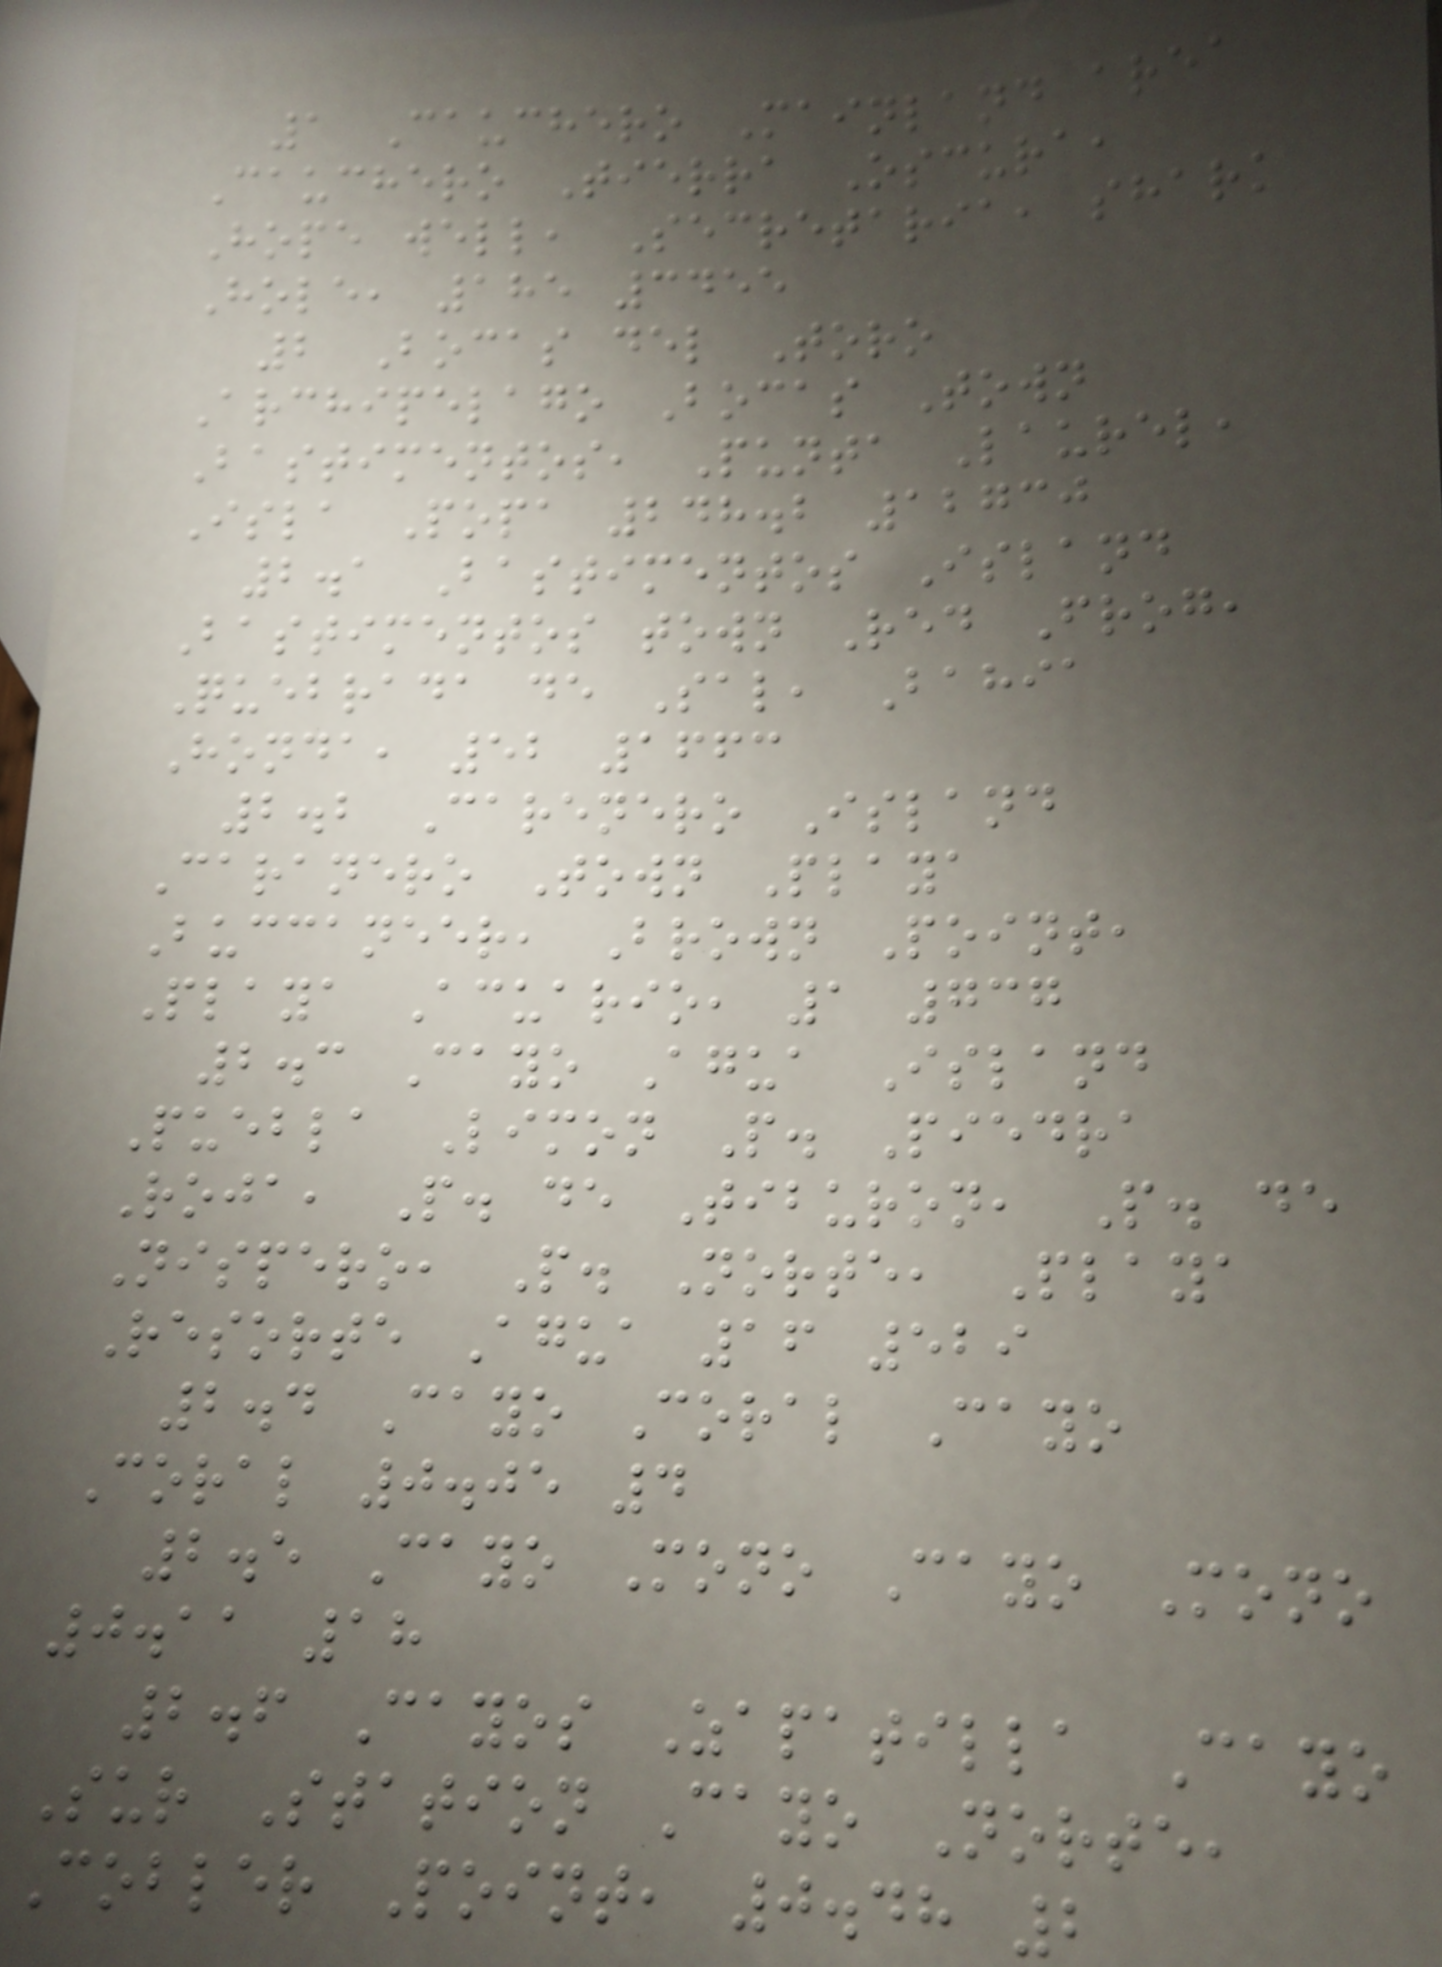1 Cauchero Mainland area
Cauchero Tierra Oscura,
Hope well, Secretaria, shark
Hole, 185 3455
2 Bocas del Toro
Archipelago Bocas Town
Bastimentos, Punta Laurel,
Isla Popa 248.2 12730
2.1 Bastimentos Island
Bastimentos town Red Frog,
Quebrada de Sal, Bahia
Honda, 52 1663
2.2 Carenero Island
Caranero Town Playa
Buccaneer, Brown Point,
Playa Acuario, 1 737
2.3 Cayo Agua Island
Puebla Limon P. Piedra
Roja, P. de Tiburon, P. de
Nispero, P. Norte, Playa
Resorte Agua 16 529
2.4 Cayo Coral Cayo
Coral 0.05 4
2.5 Cayo Mono Cayo Mono
0.11 18
2.6 Cayos Zapatilla Cayo
Sur Station Cayo Norte,
Cobler Point, 0.48 2
